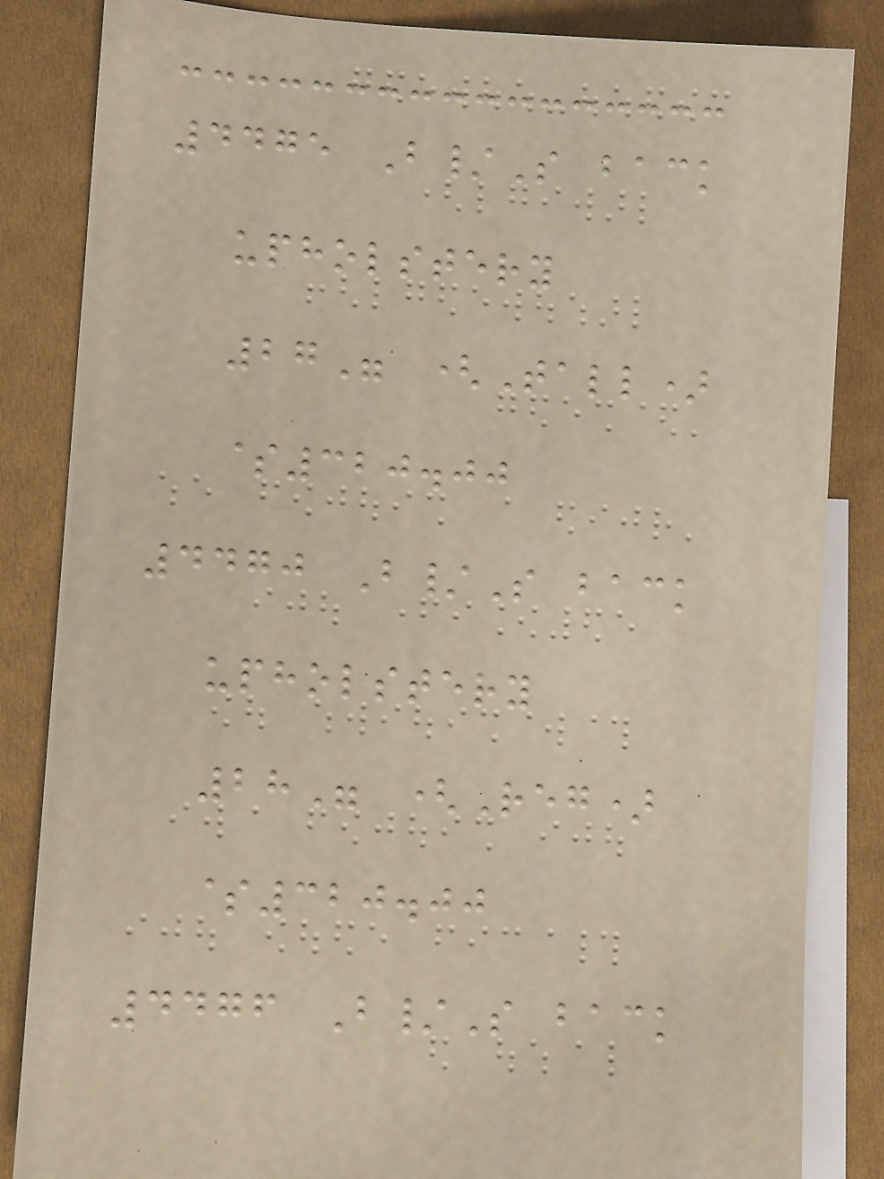4475 B/S back
upholstery
27" (Tall)
$320.00
4470 B/S back
upholstery
28" (Reg)
$320.00
4476 B/S back
